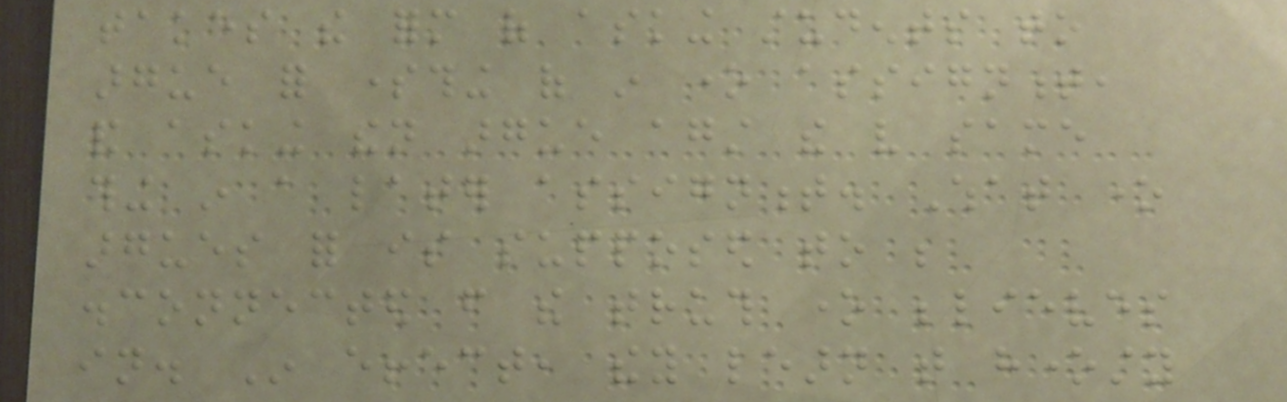takes the form of asking students to
argue for something of in one assignment,
and asking then argue against the very same
thing in a later assignment. What one
argues for is supposed to be
disconnected from the truth one believes
in. In effect, they learn that honesty
